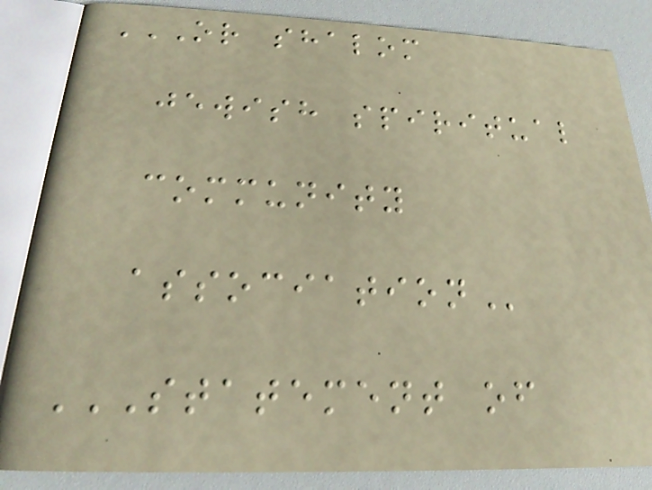OR SHALOM
JEWISH SPIRITUAL
COMMUNITY
ASSOCIATION
STATEMENT OF
